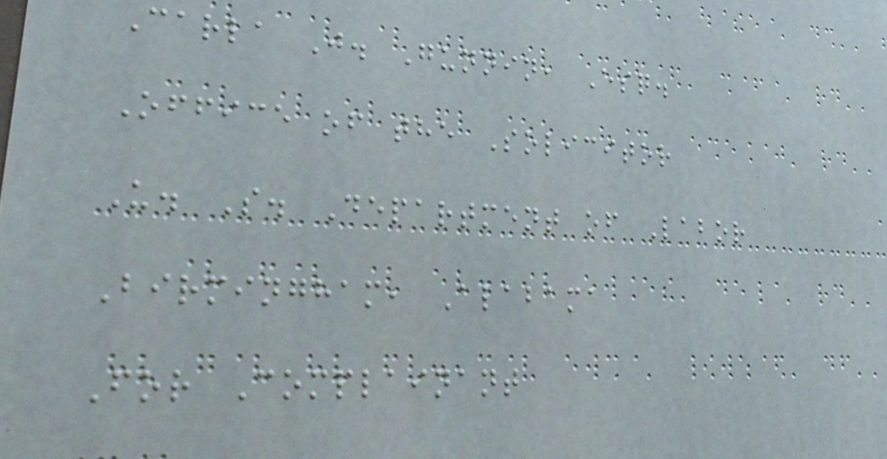Carla J. Gunnin, Esq.
Office of the Solicitor
U. S. Department of Labor
Birmingham, Alabama
For Complainant
